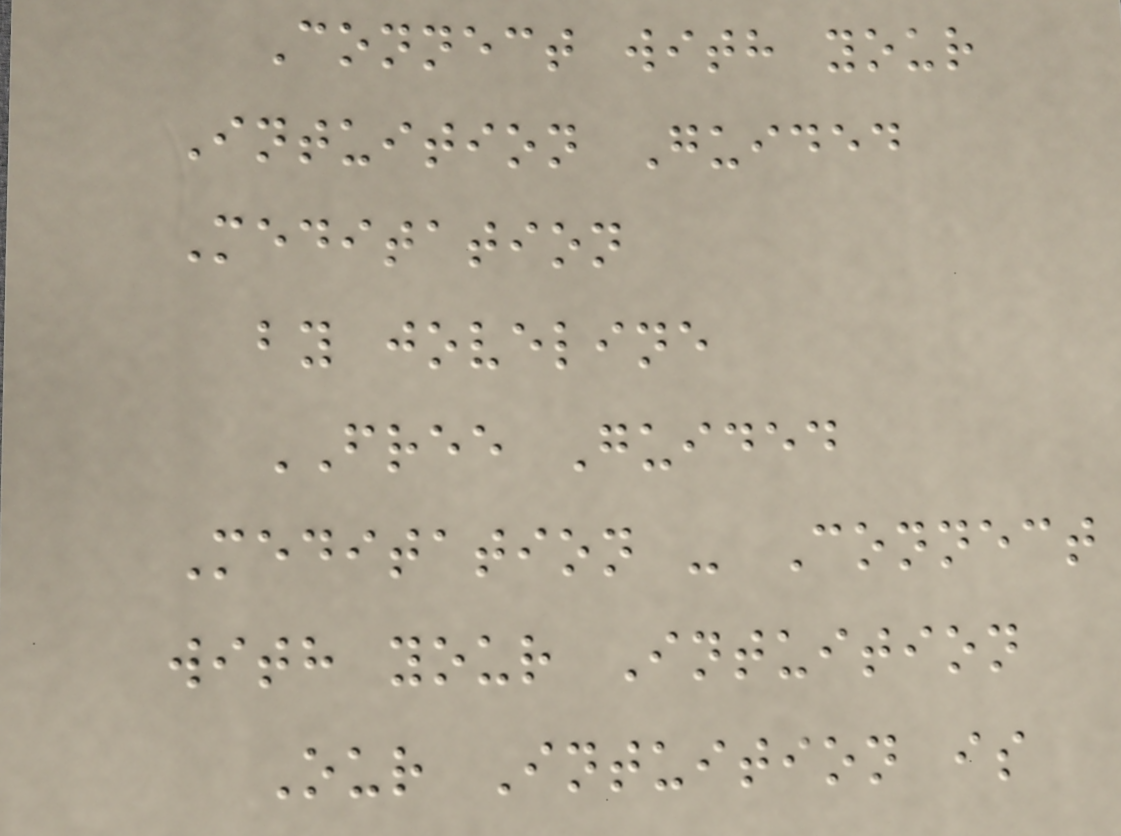Connect with your
Intuition Guided
Meditation
by joveline
FREE Guided
Meditation - Connect
with your Intuition
Our Intuition is
